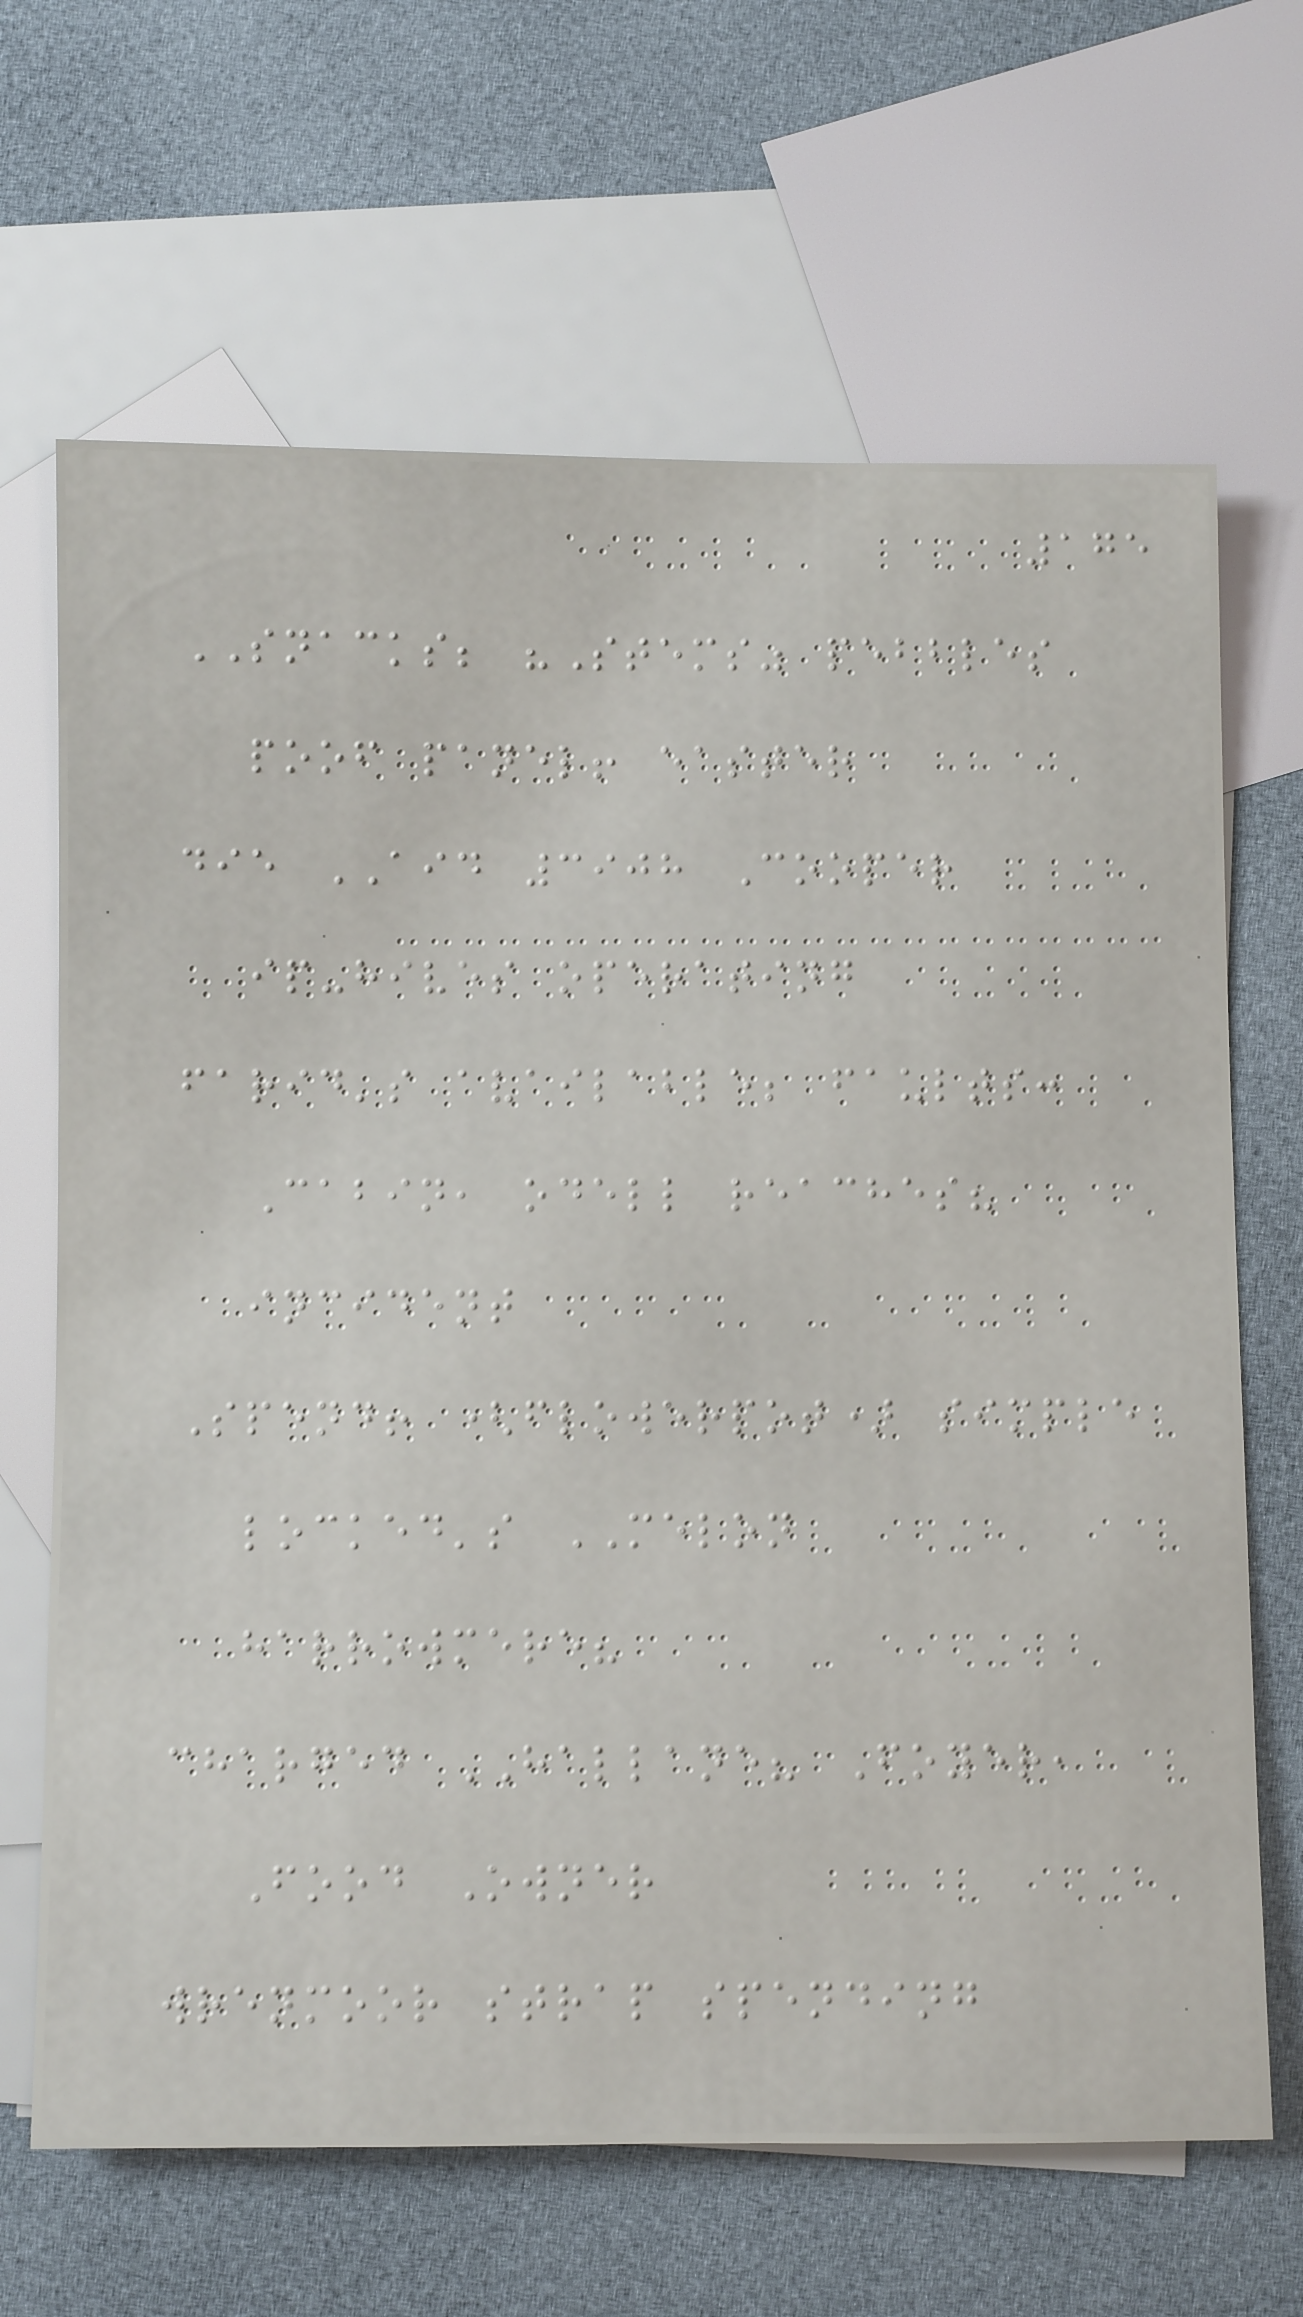175
SNACKS; "Stems" pebbles
poof panel! easter
die AID 3908 Cooper
ip-hives operating
farid's available; faults:
Cabin, odell reaches?
incident
Spend! (flowerpot) simple
locked's MELON
harrowmere?
charged HALLANE? Foyer,
Food Owner
wrenmoor strap spending
